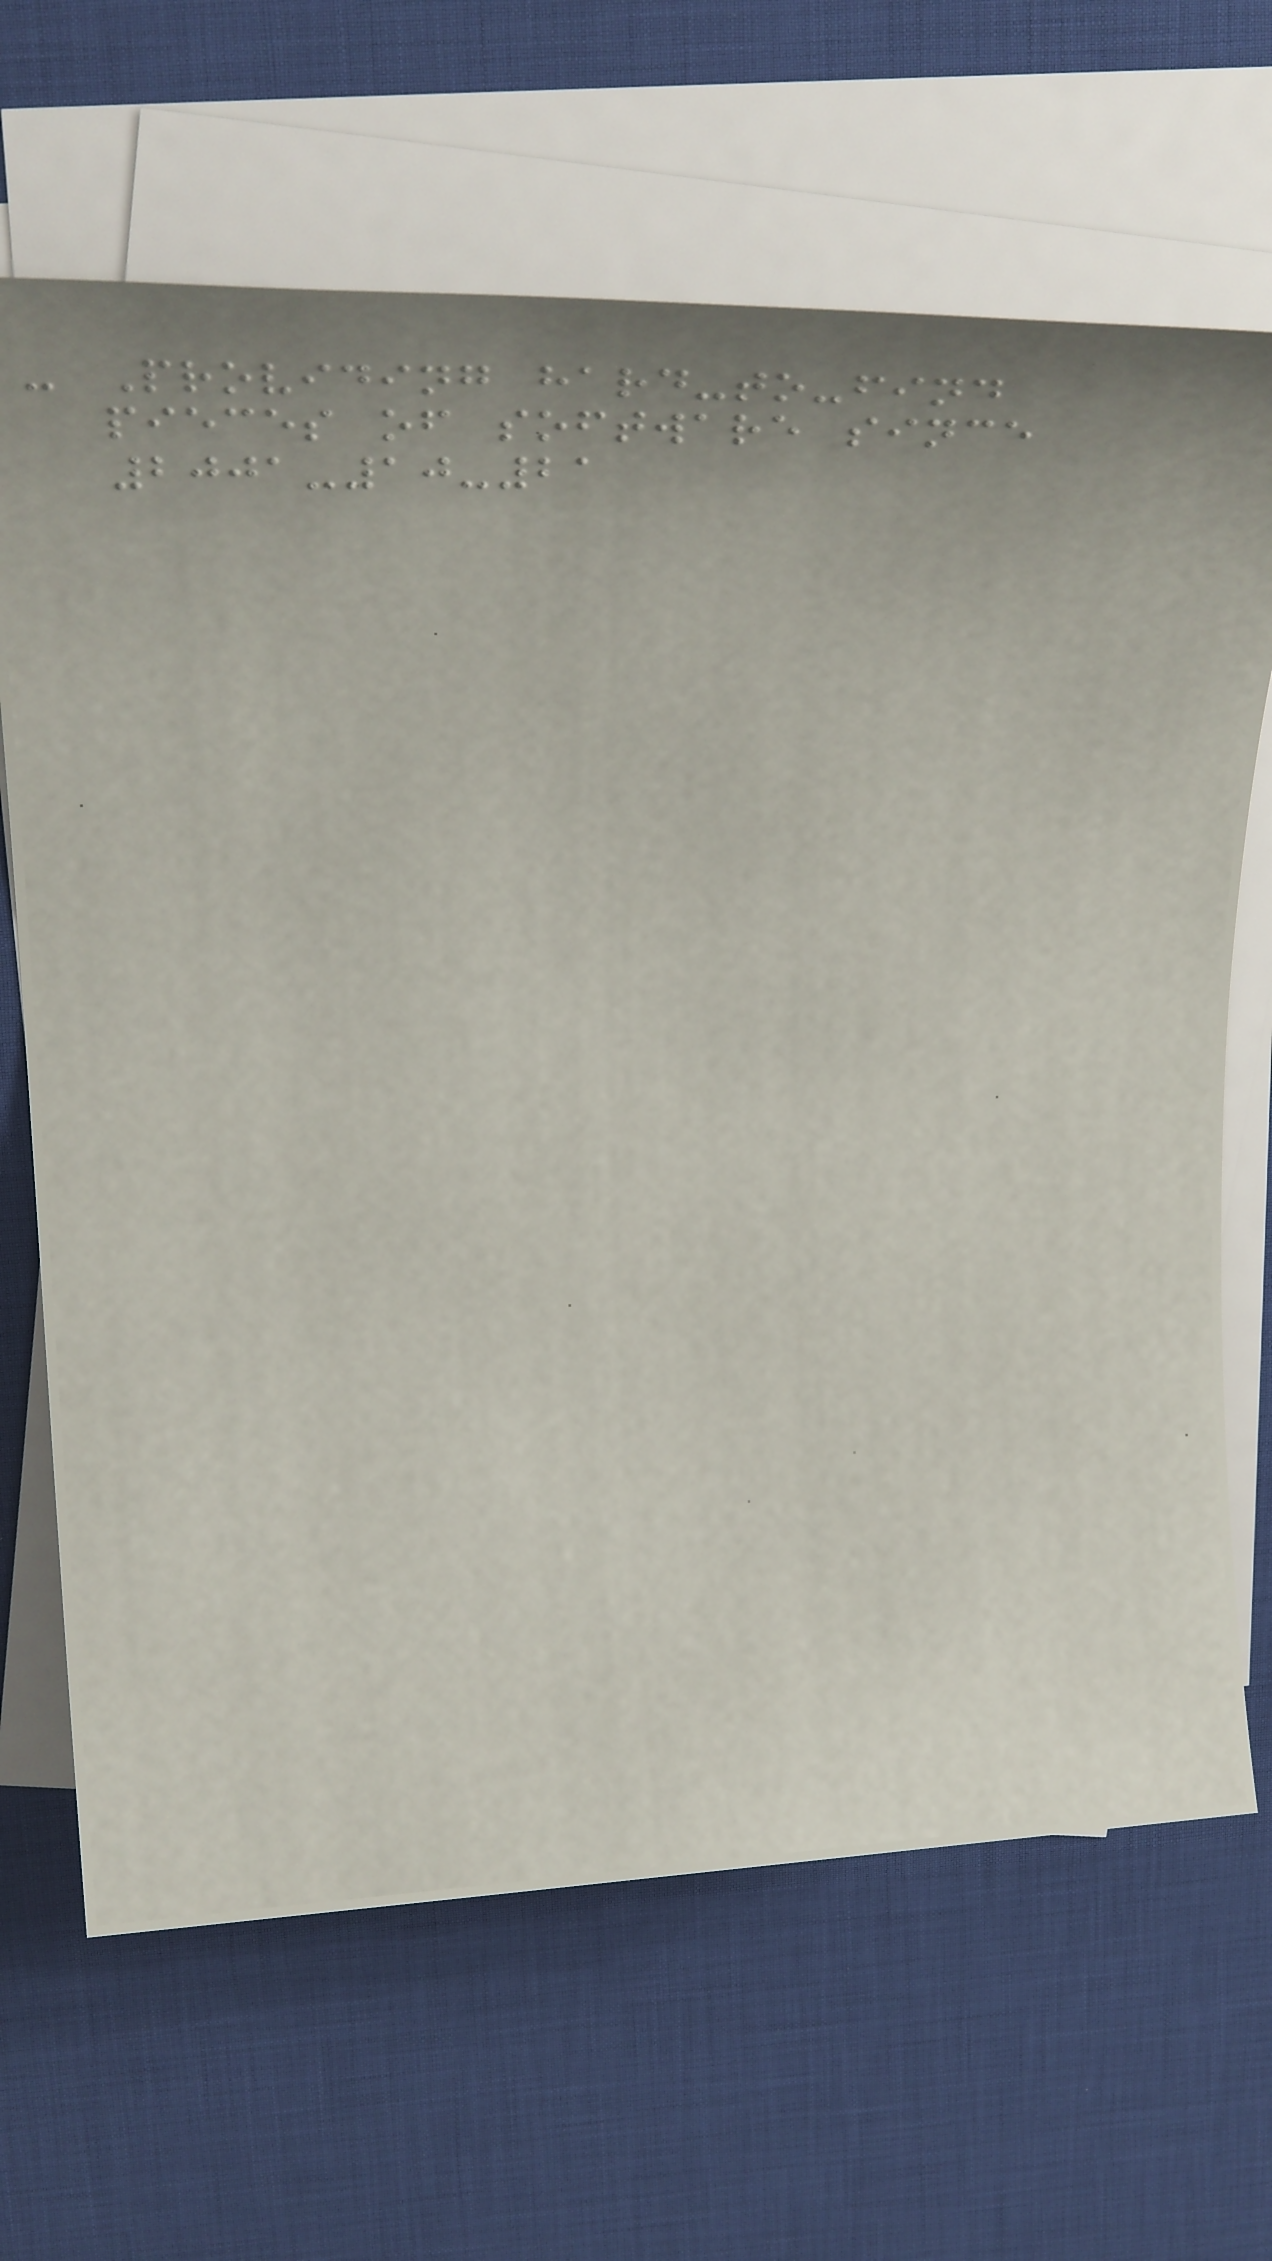- Providing hard-to-find
pieces of software since
2001-10-21
